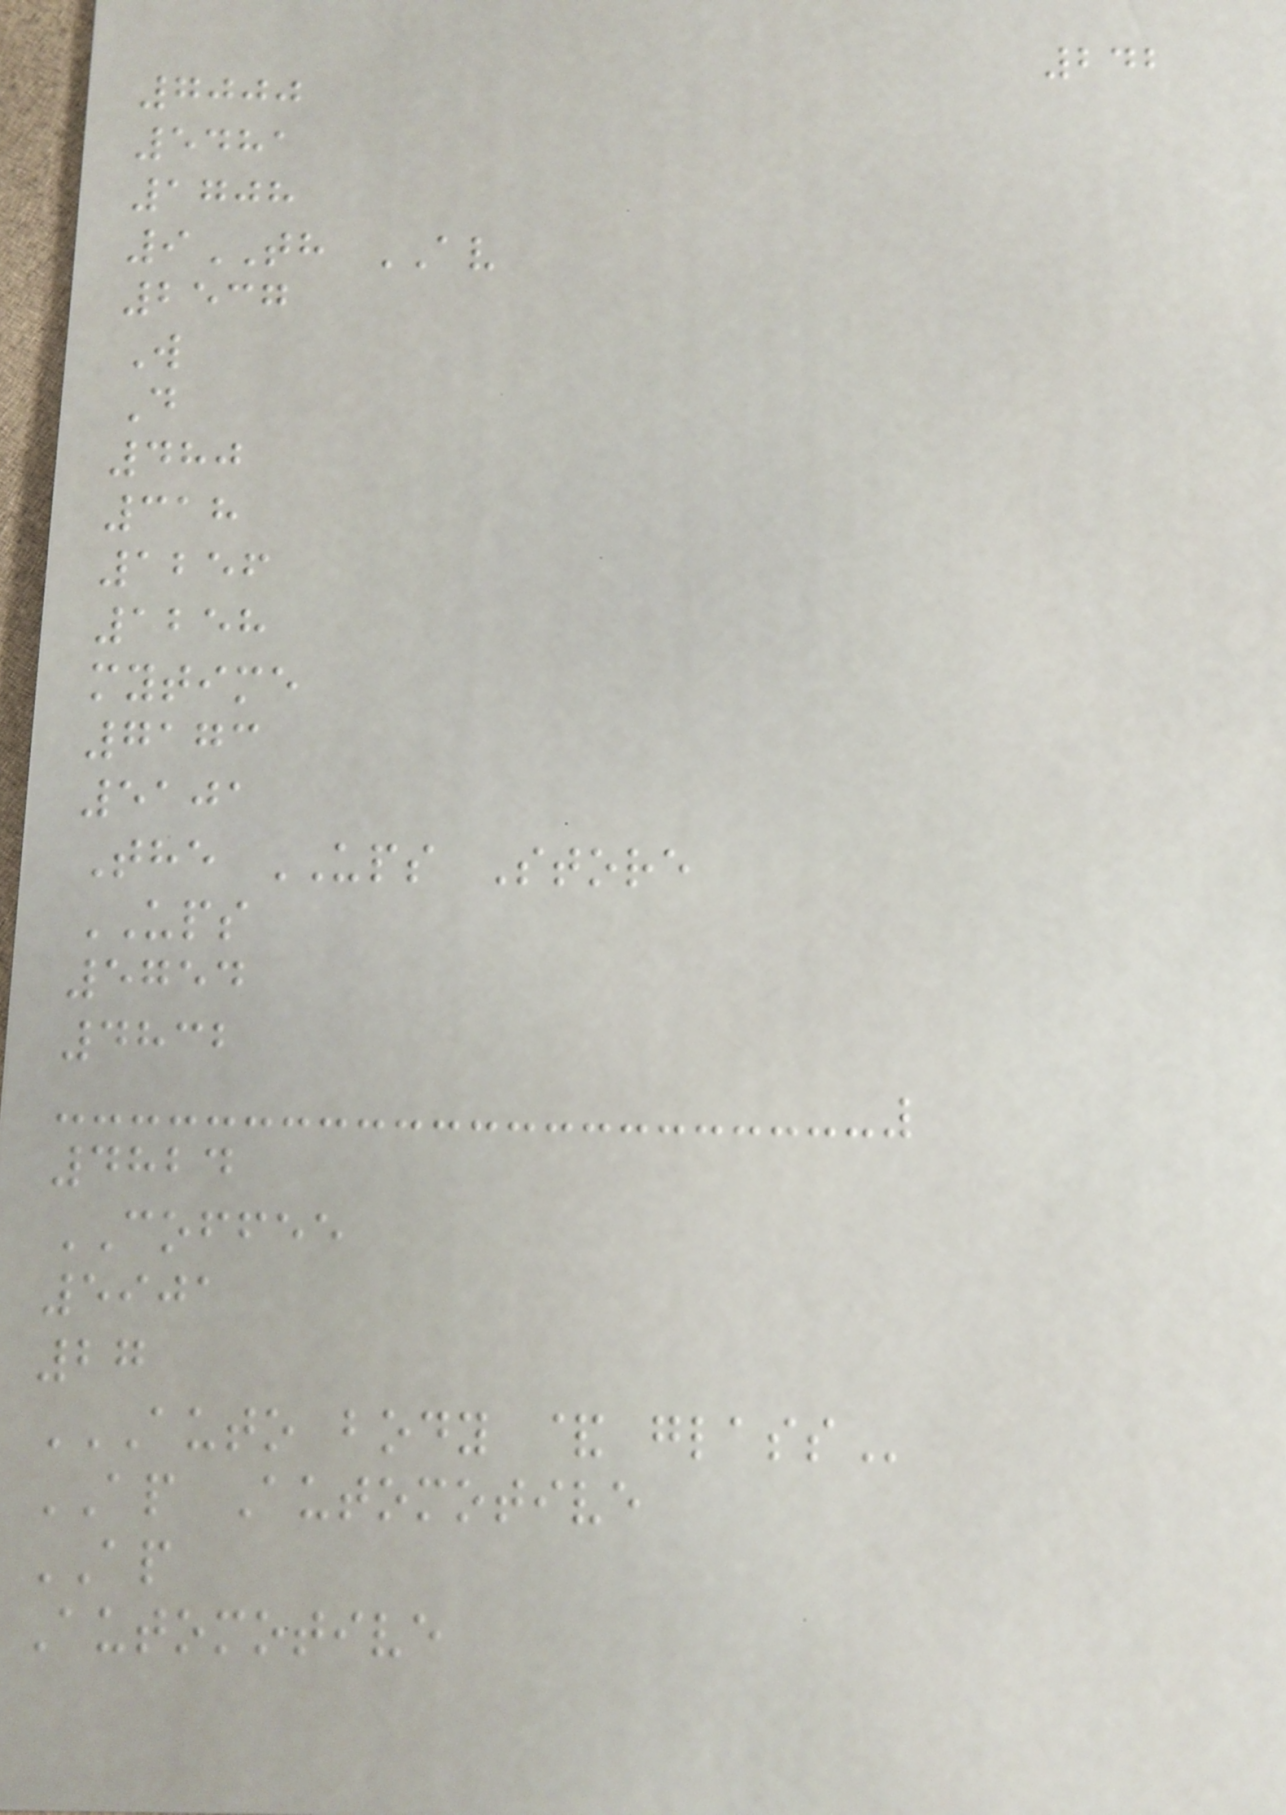242
7000
5481
1708
9TH AV
2537
W
D
480
318
1256
1258
mytime
7173
5101
The UPS Store
UPS
5754
4832
4824
COFFEE
5901
27
AUTO BODY & GLASS
AP Automotive
AP
Automotive
